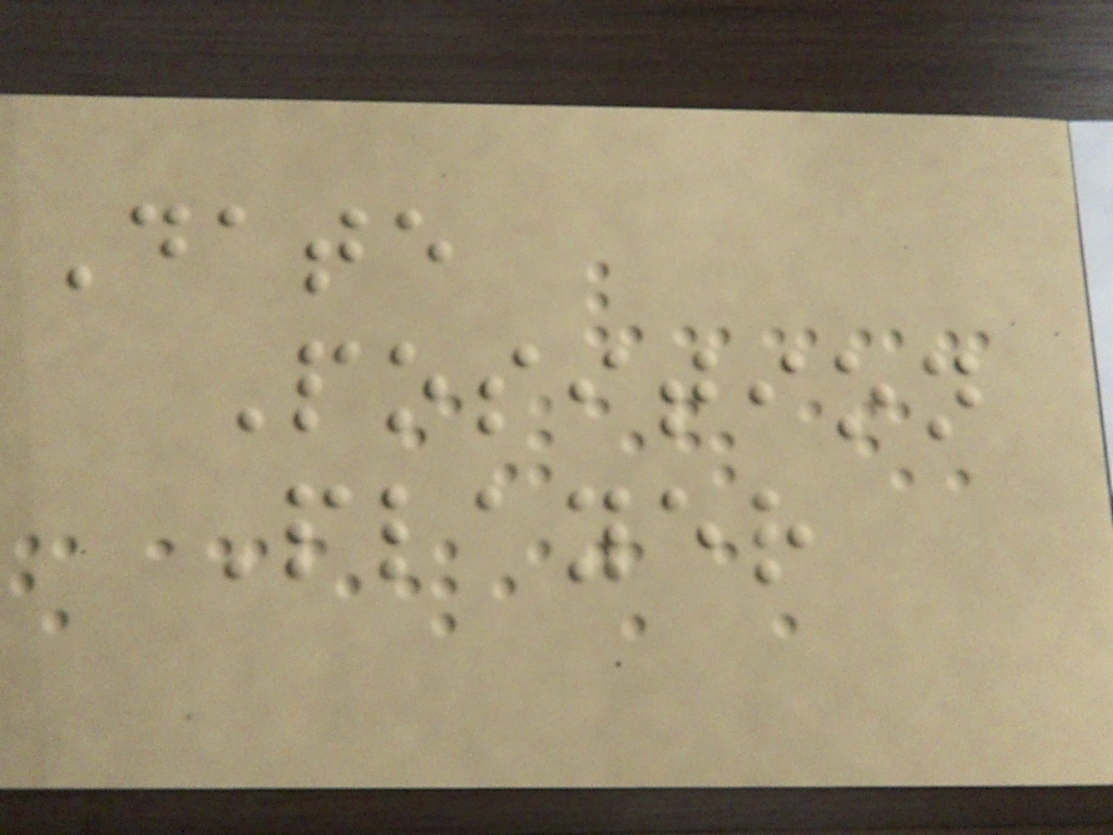Date
Position
Player
